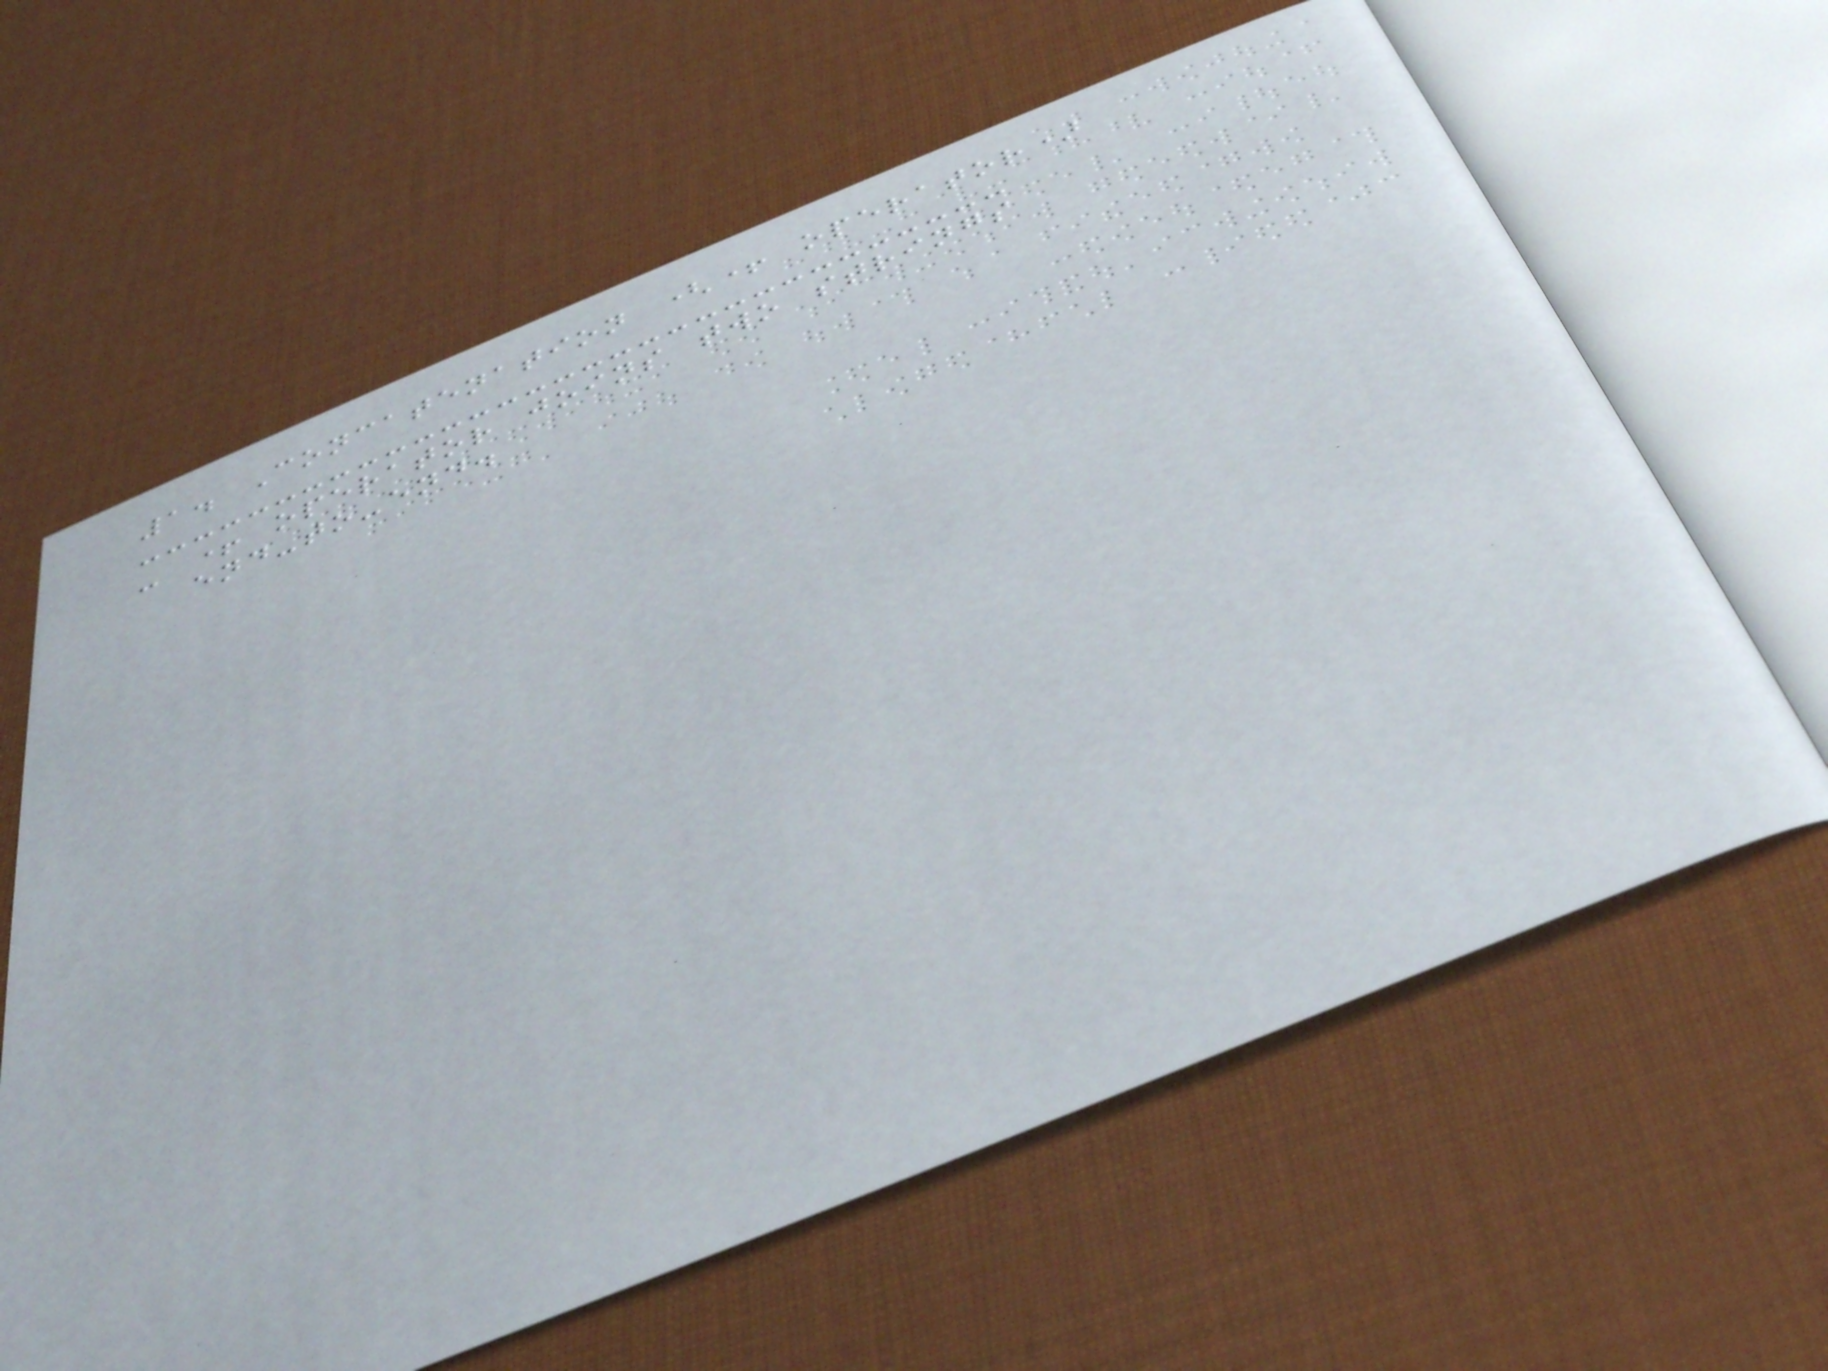1. Concatenation (+ operator)
- + operator joins two strings
end-to-end.
